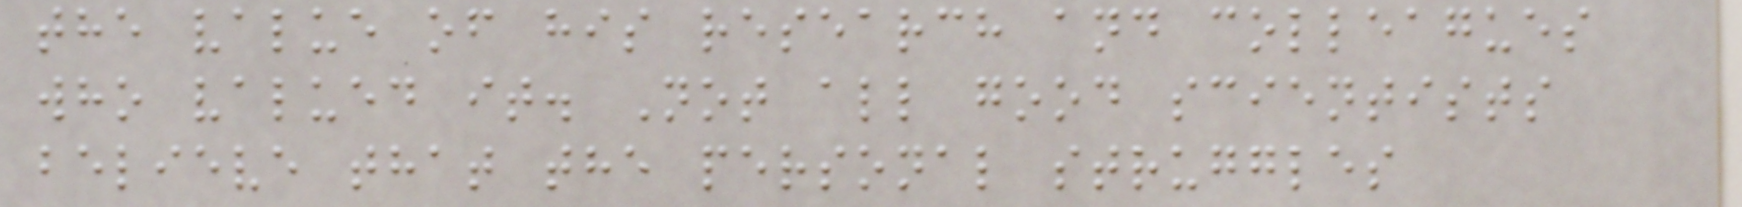the value of his research and colleagues
who valued it. Not all good scientists
believe that the personal struggles
